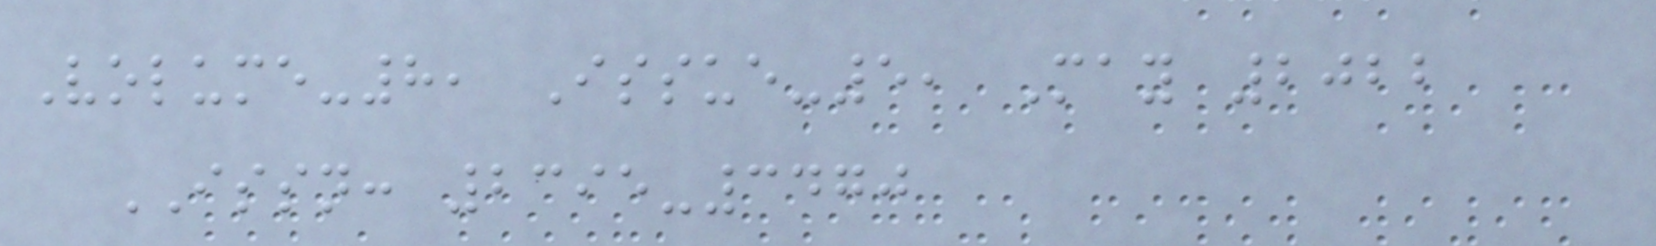Volume-8, Issue-5, May 2022
ISSN: 2395-3470
